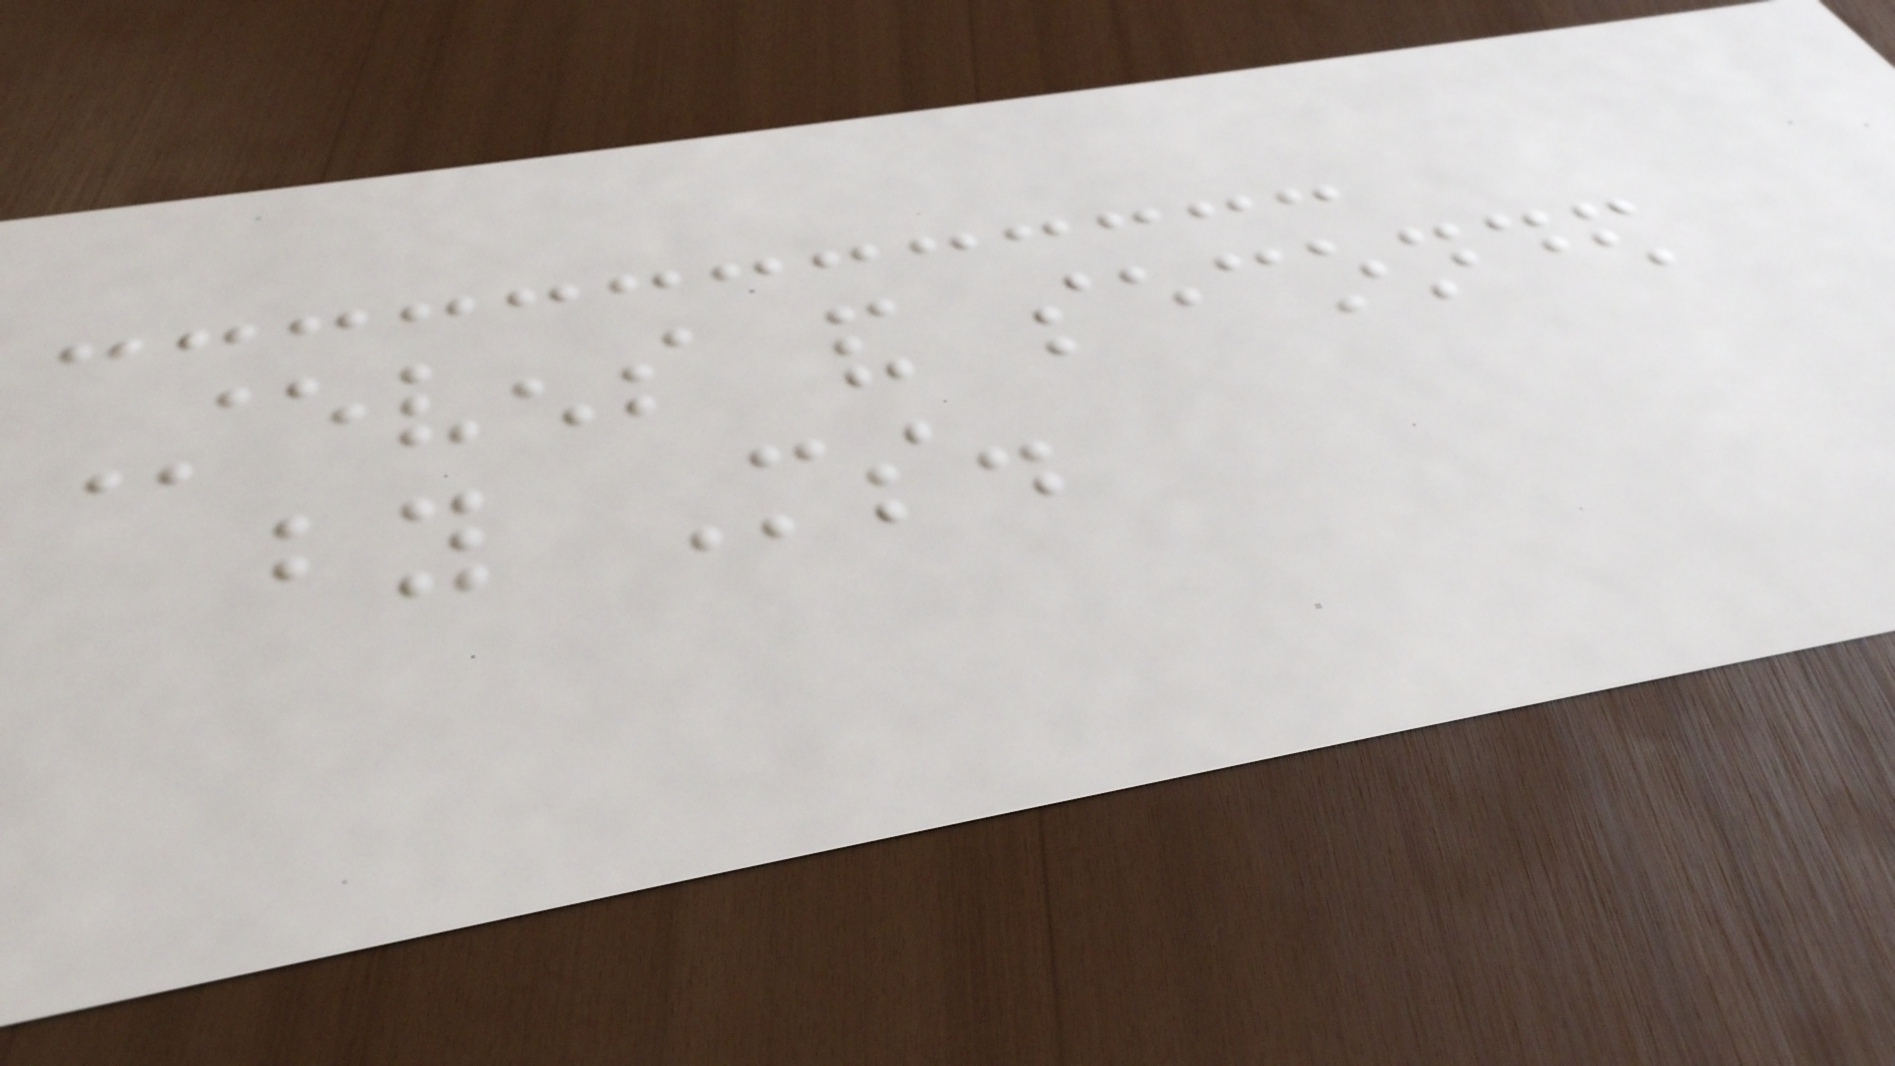Stevens and seconded
by Ms.
